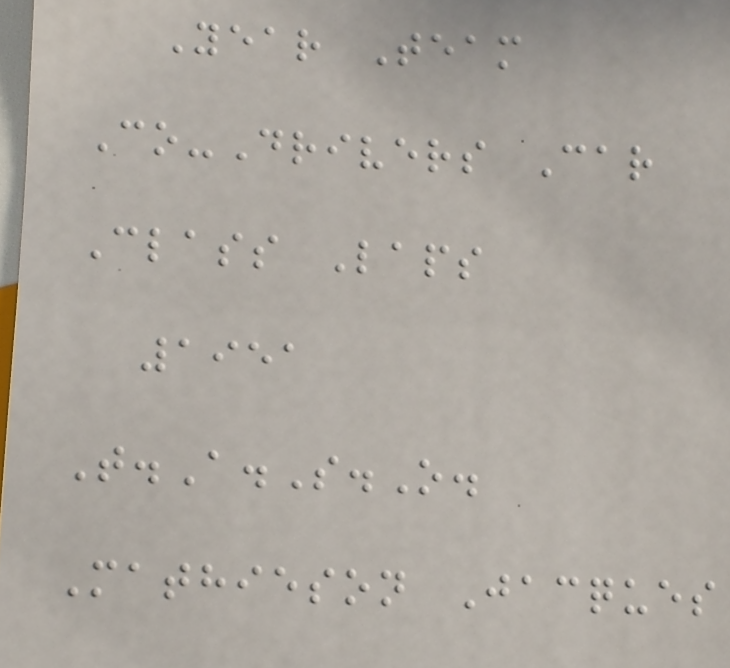Year Team
Co-Drivers Car
Class Laps
1951
T.A.S.O.
Mathieson Jacques
